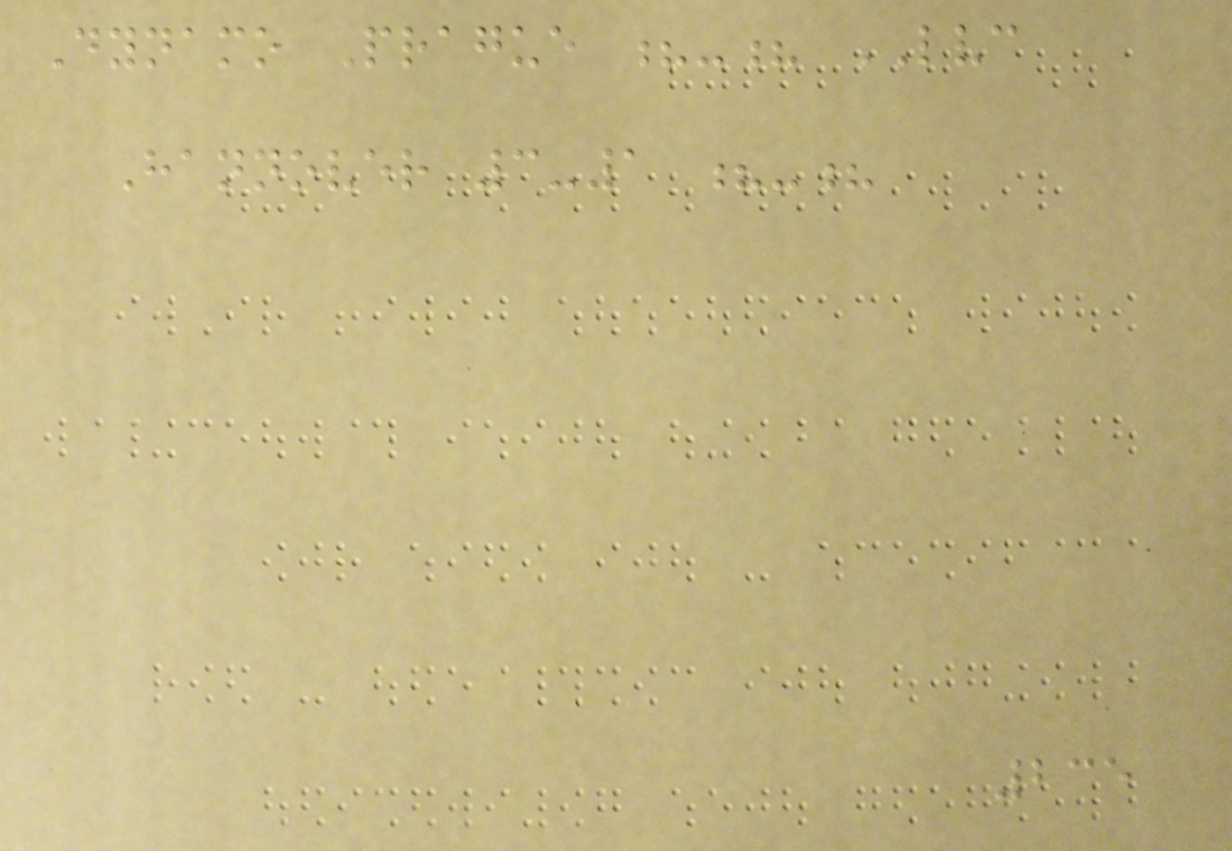Dynamo Prague ?-? LVC
Hannover 3-1 ?-?
235
